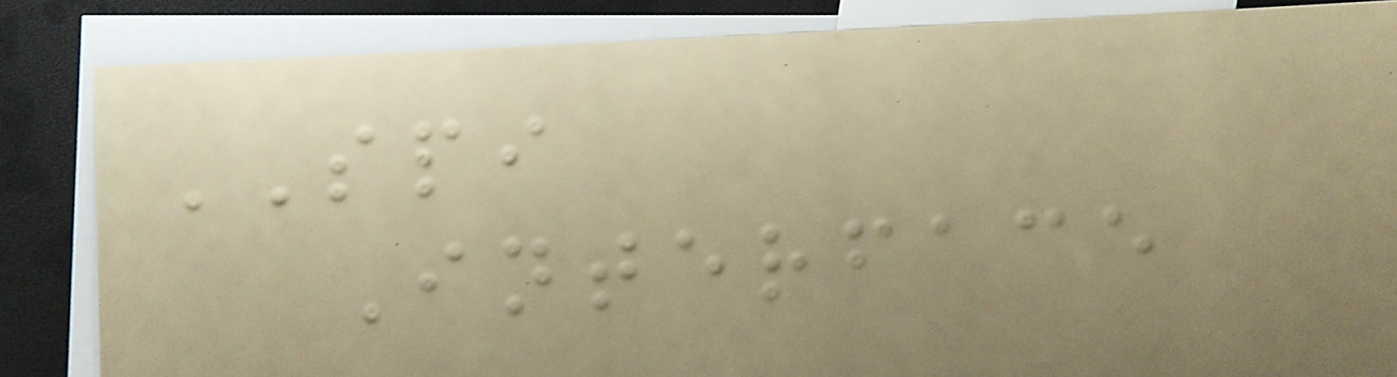SPI
Interface
